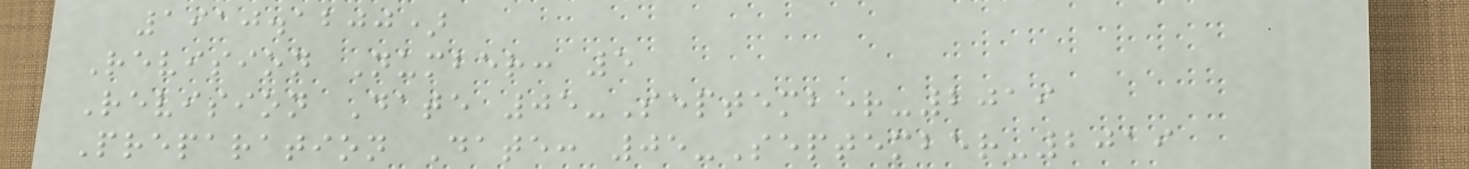1910.1200)
Revision Number: 5
Revision Date 05-September-2019
Preparation Date: 05-September-2019
